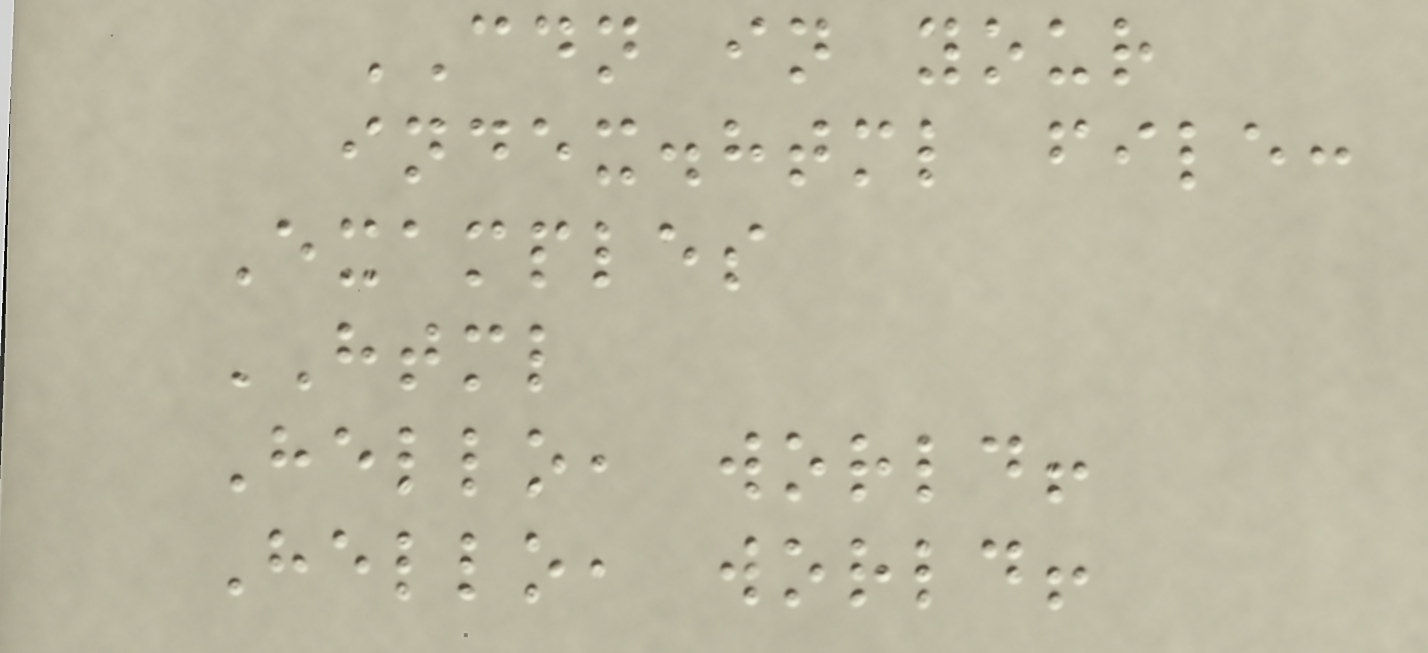CDN in your
index.html file:
Examples
HTML
Hello, world!
Hello, world!
